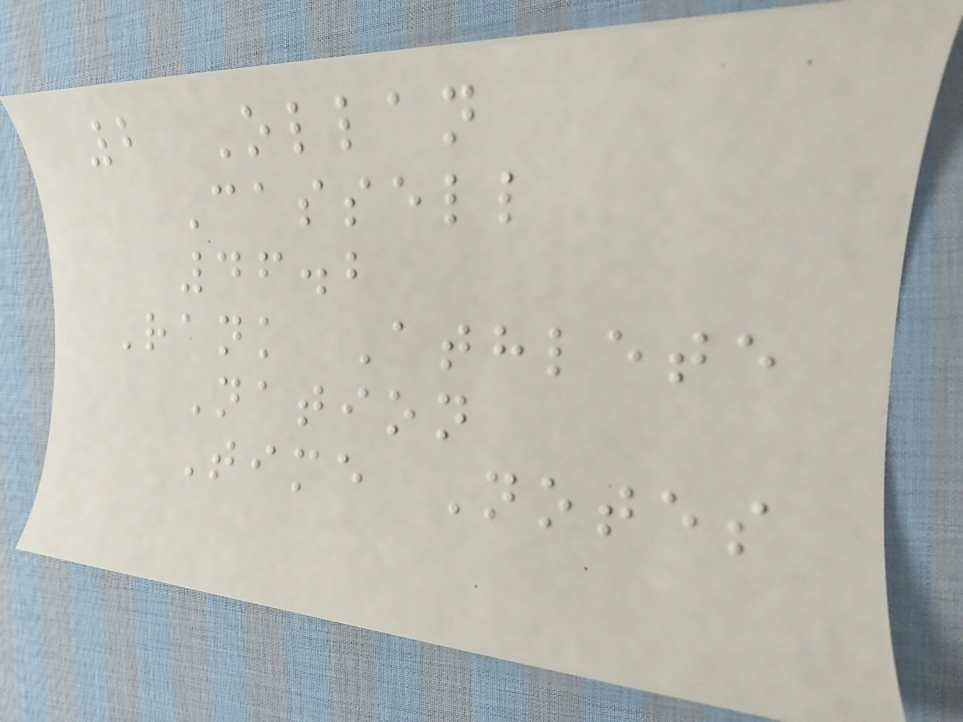2 Ollan
Cassell
46.2
Rank Athlete
Nation
Time Notes
